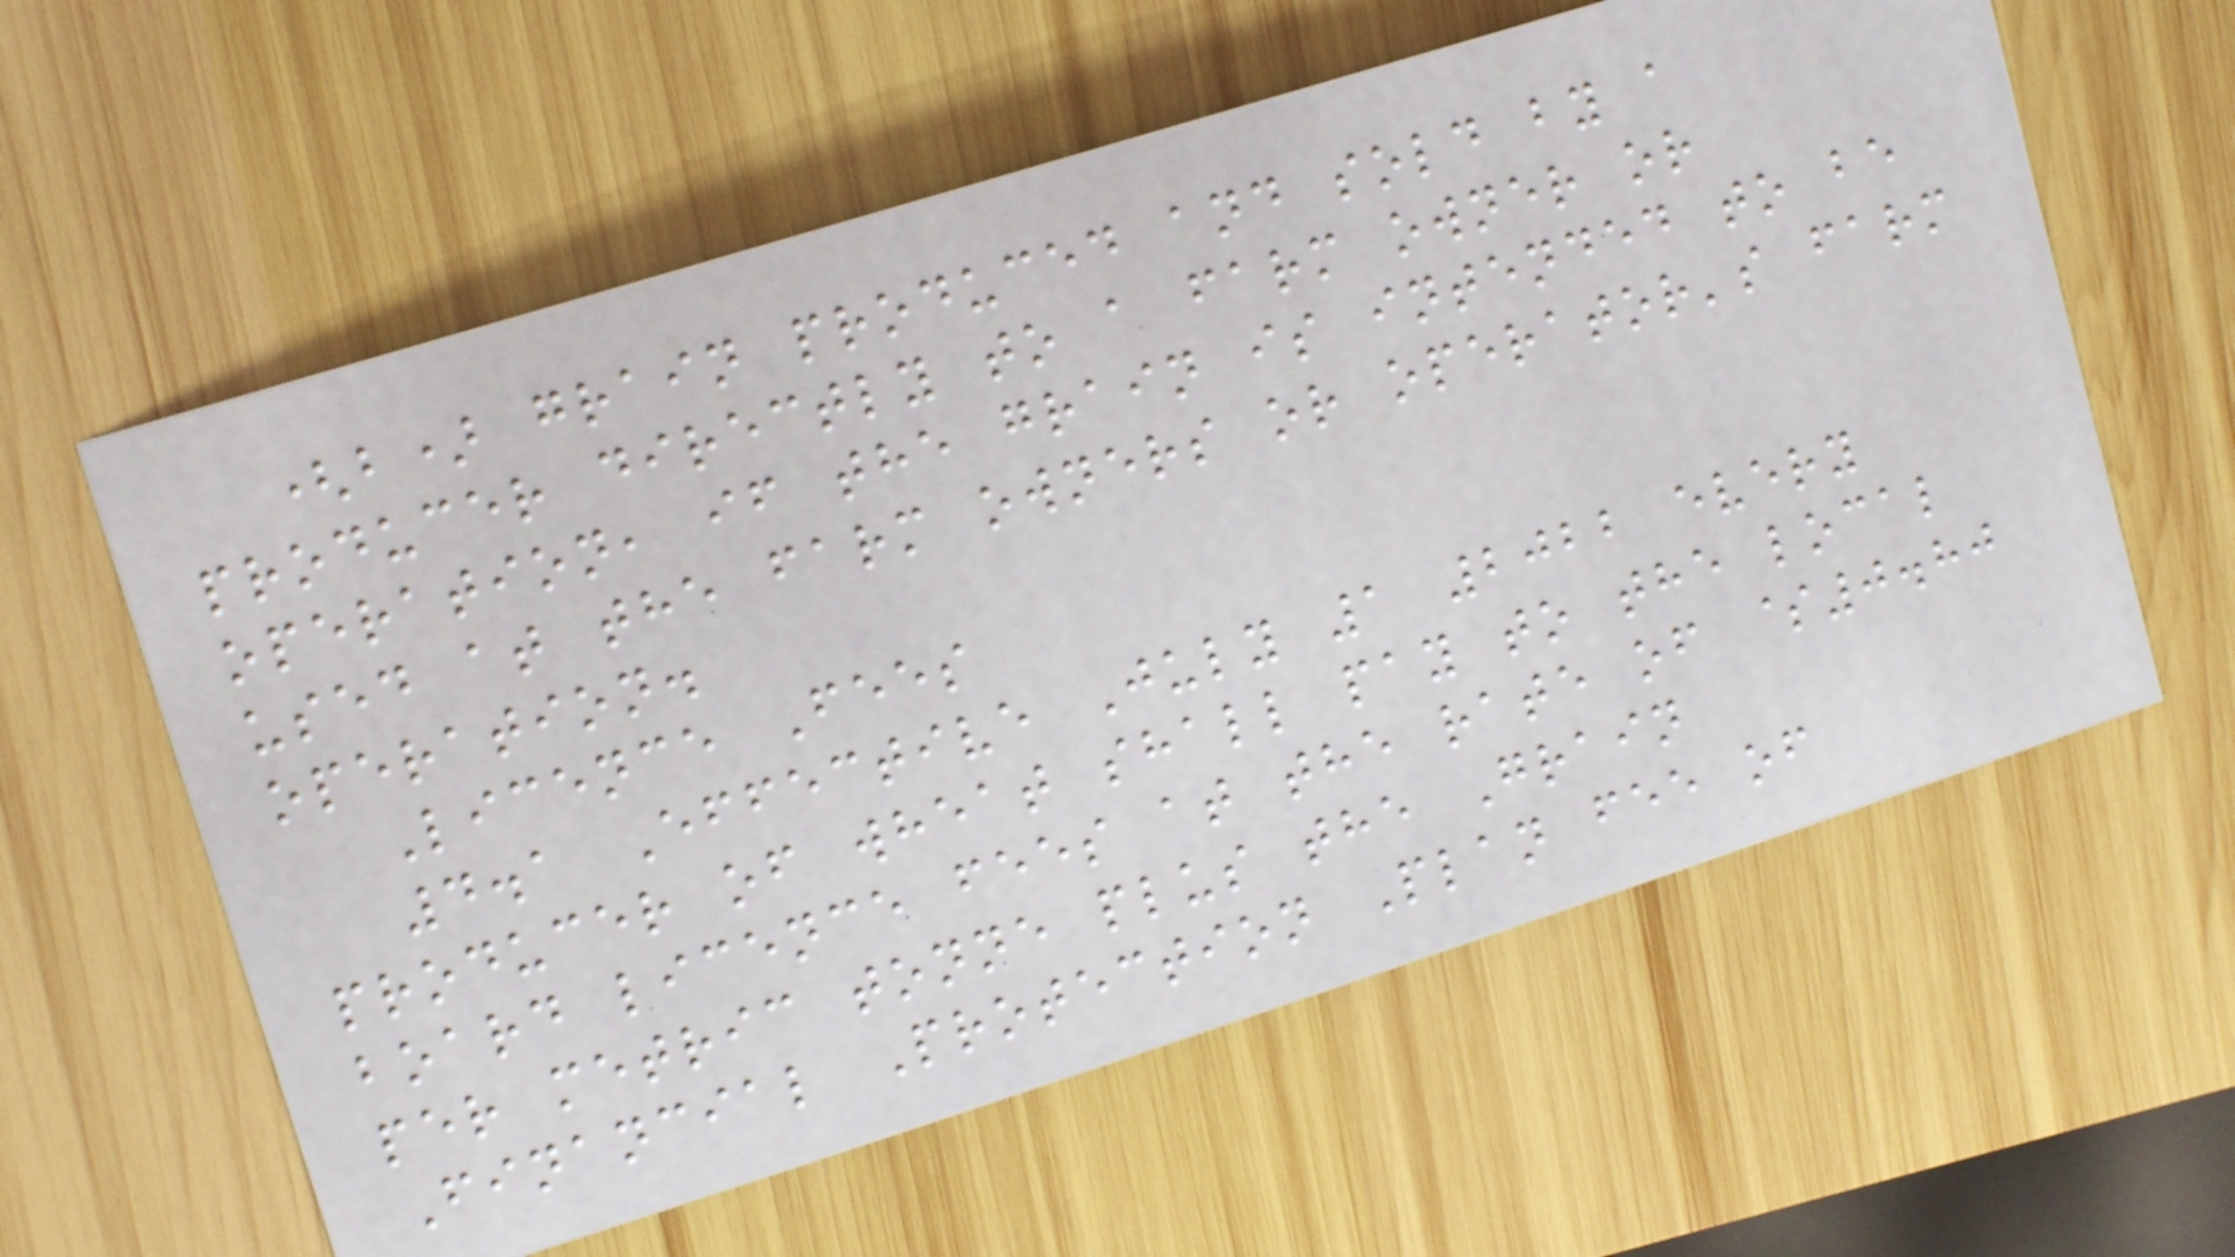(b) grain produced and sold by a
producer directly to a farm owner or
operation, if the grain is intended to be
used at the farm owners or operator's farm
operation.
Licence Fees
4.1 Effective July 1 2022 every
producer of wheat shall pay to the local
board licence fees at the rate of $0.80
per metric tonne plus the Grain
Financial Protection Plan fee of
